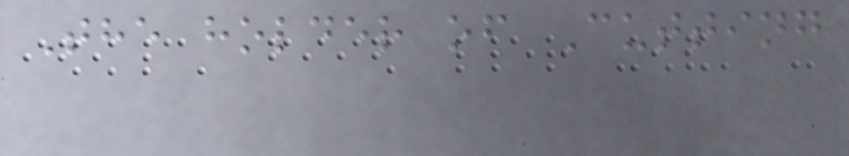The holder of Cutting
